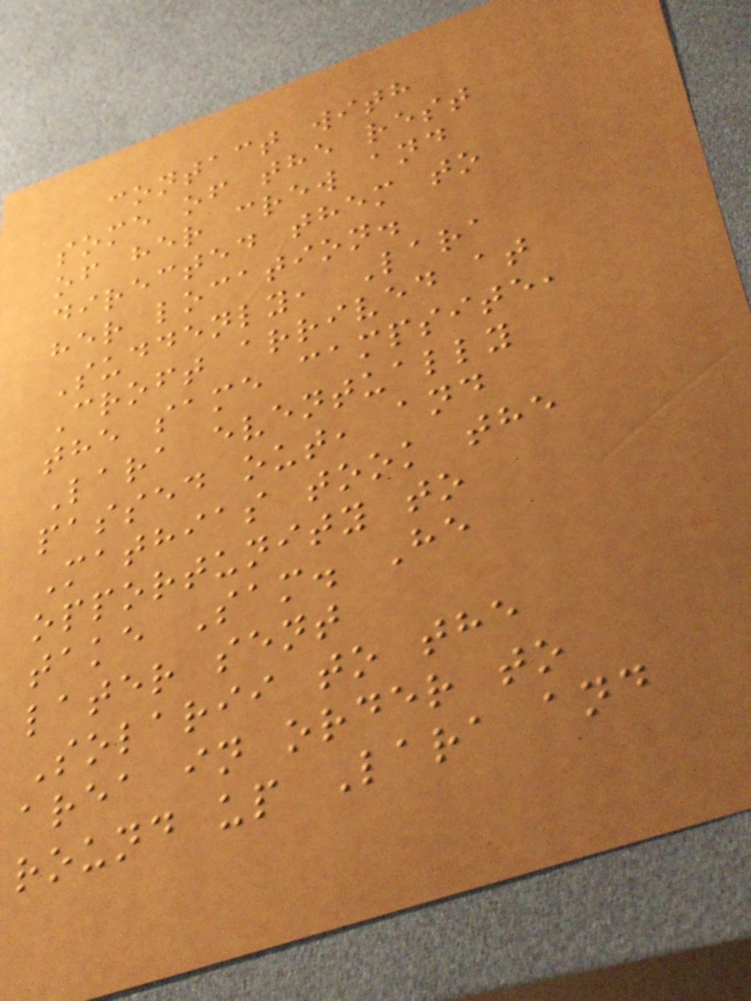contact with
some of the rest
of her crew and
directed them to
her location.
Suddenly, Lara
Croft arrived at
the same campsite,
Lara eventually
passed out, and
Mathias took the
opportunity to
take Sam. He
later sent
Solarii to the
area in order to
round up Lara and
